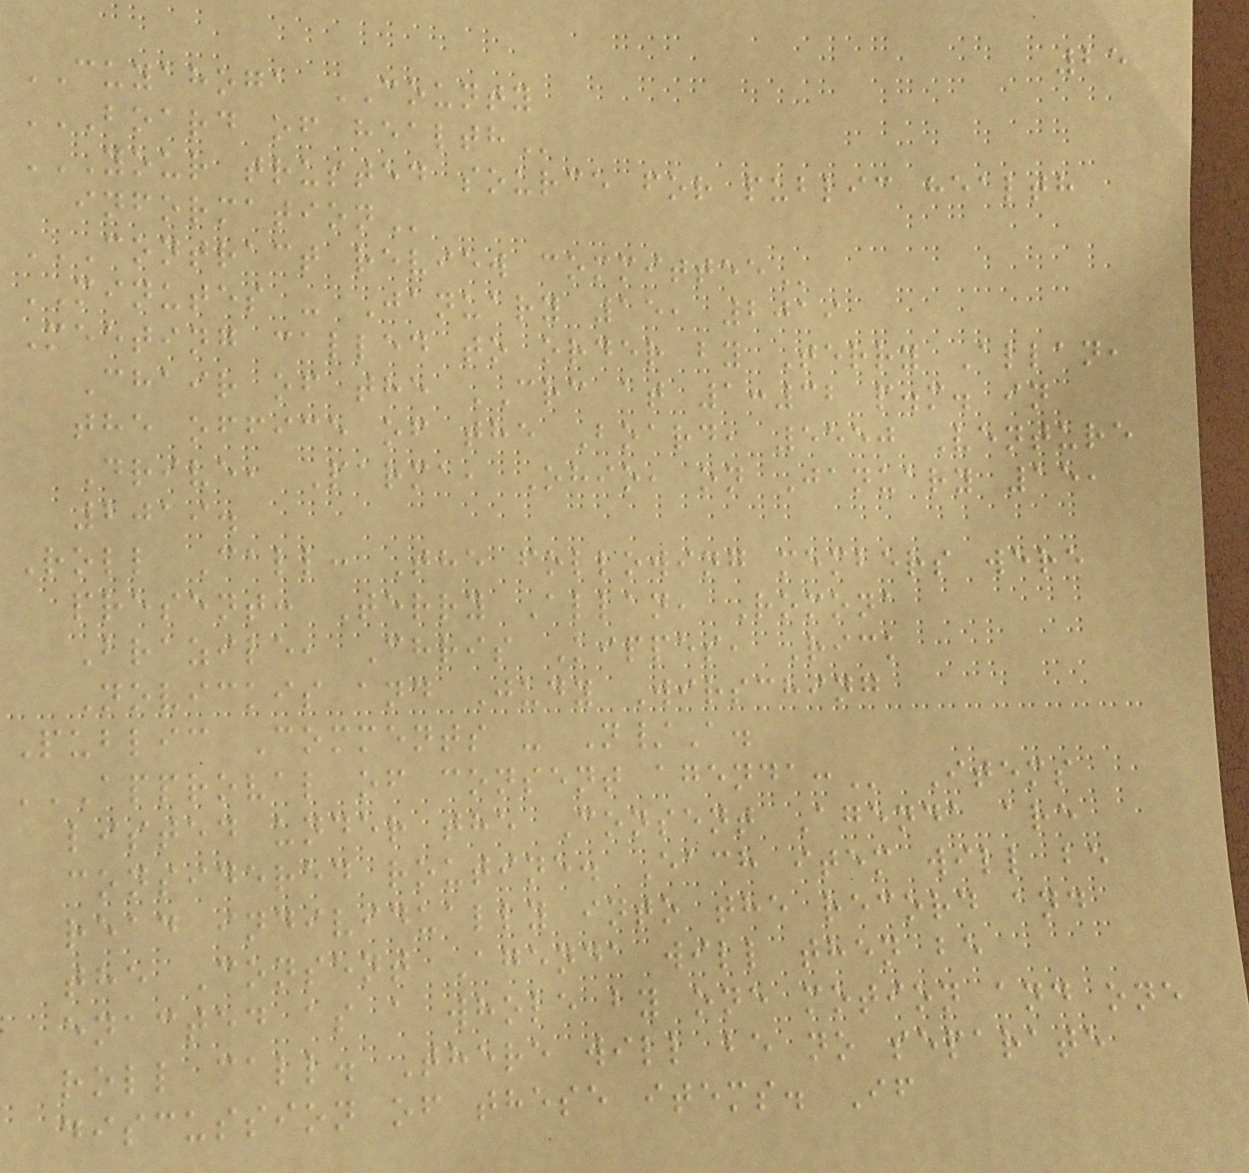25
CUYAHOGA COUNTY
BOARD OF HEALTH
YOUR TRUSTED SOURCE FOR PUBLIC HEALTH
INFORMATION
CONTRACT REVIEW COMMITTEE
MINUTES - January 15, 2019
Meeting called to order by Terry Allan,
Chair of the CRC at 1:32 p.m. in
the office of the Board, 5550 Venture
Drive, Parma, Ohio, on January 15,
2019.
Roll Call: The following members were
present: Terry Allan, Romona
Brazile, Chris Kippes, Rick
Novickis and Judy Wirsching
Public Comments - N/A.
APPROVAL OF CONSENT AGENDA: Items
listed under the Consent Agenda are
considered routine. Each item will be
read individually into the record and
the Consent Agenda will then be
enacted as a whole by one motion and one
roll call. There will be no separate
discussion of these items. If
